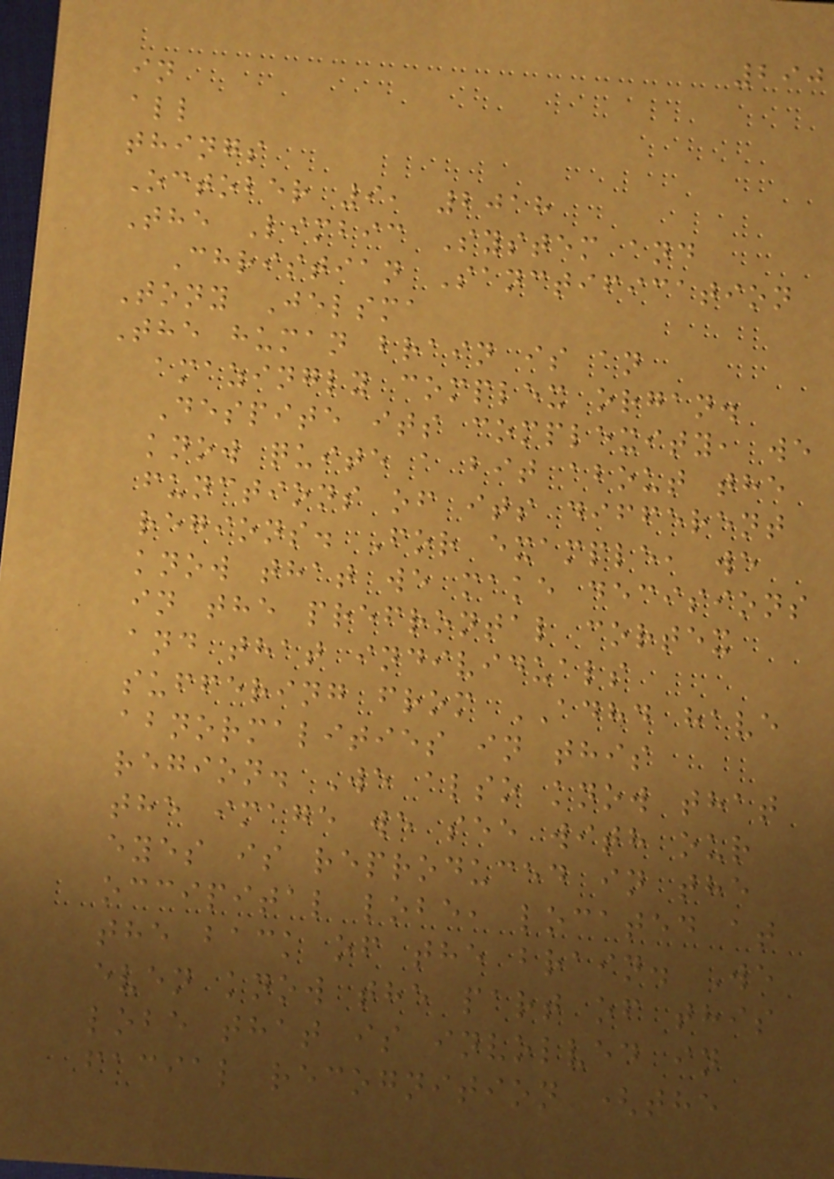290
in
all
things
October 9, 2018
The Limbic System and
Christian Sanctification
Tony Jelsma
The human brain is an
amazingly complex organ.
Despite its complexity, we
know quite a bit about the
functions of its different
regions. For example, we
know that we make decisions
in the prefrontal cortex
and that individuals
suffering from ADHD have
abnormalities in this
region. We also know that
the image we see with our
eyes is reproduced in the
occipital lobe, located at
the back of the brain. We
even know the part of this
lobe that is involved in
facial recognition (the
